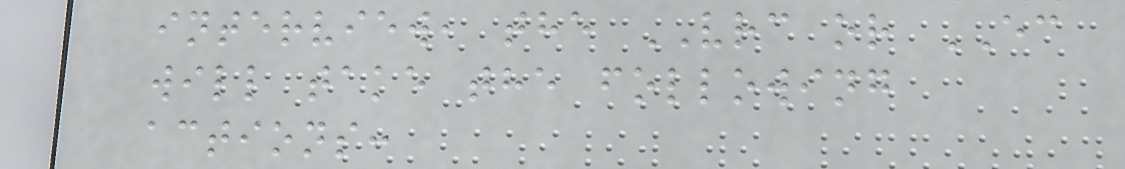interview, the VRC or EC
will take the following
actions:
